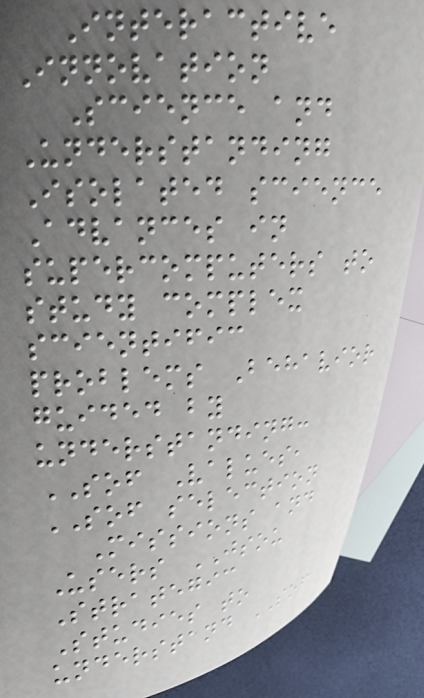Interactive
Innovation
Science and
Understanding
Isolated science
Advances in
supercomputers to
study complex
scientific
problems Behavior
guided by
understanding:
SOF Values,
SOF selection
Missions and
Users JSOU
Strategic
Studies to
understand SOF
